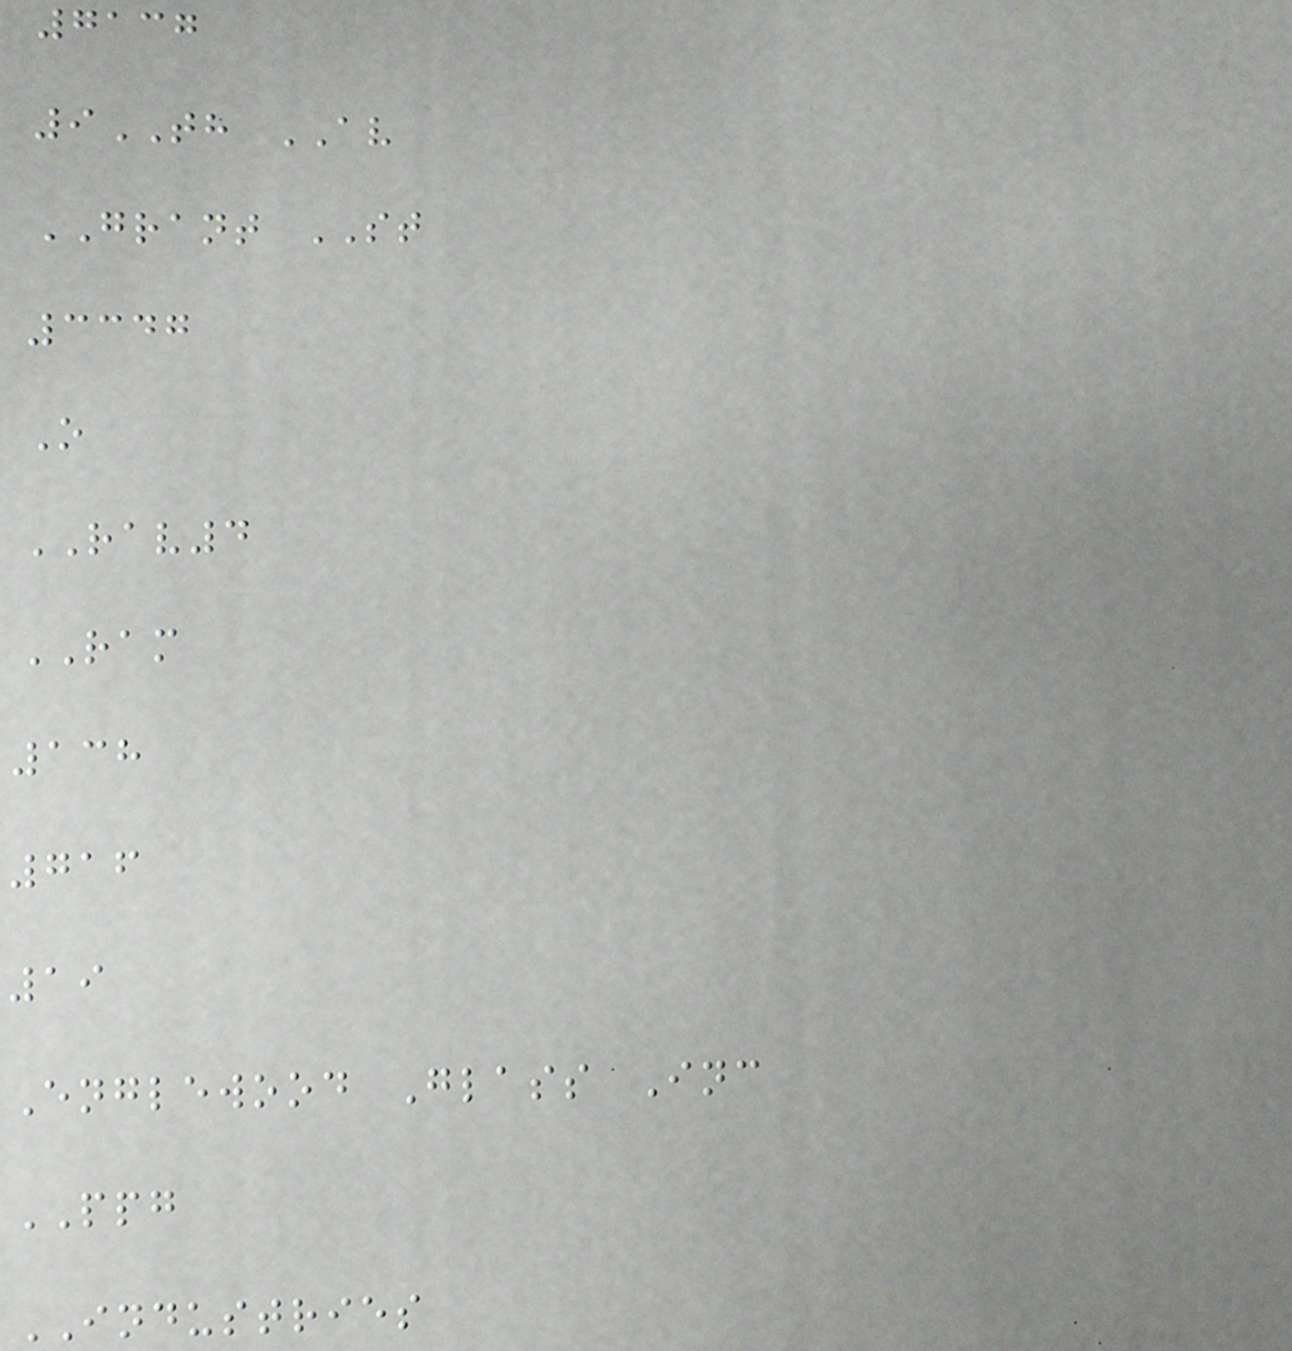7137
9TH AV
GRANT ST
3347
O
RAV4
RAM
138
716
19
Englewood Glass Inc
PPG
INDUSTRIES
